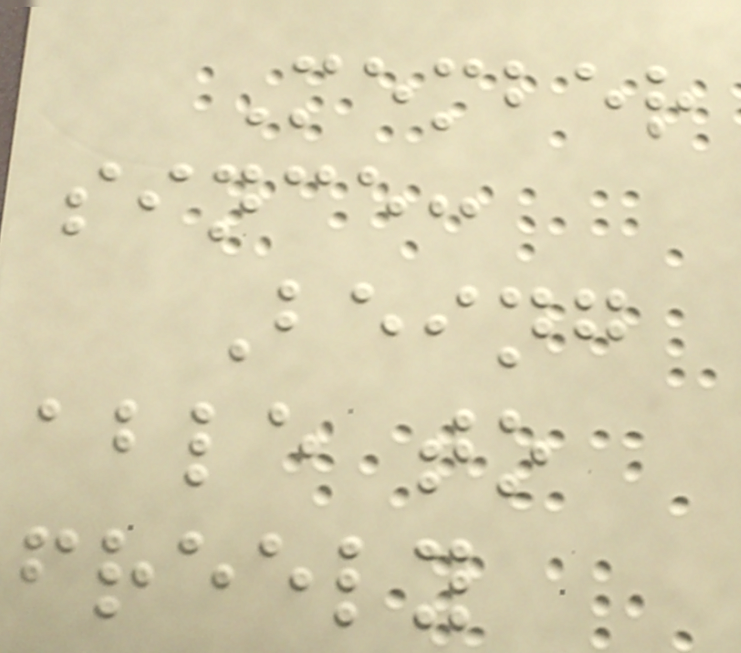Member
since:
Being
able to
freely
